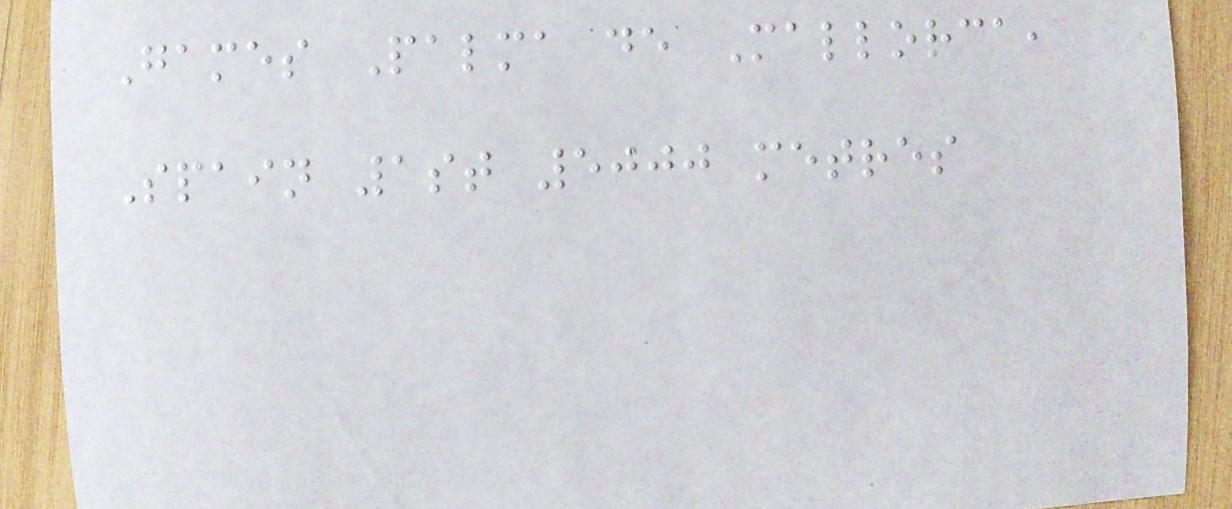Games Palma de Mallorca,
Spain 1st 5000 metres
